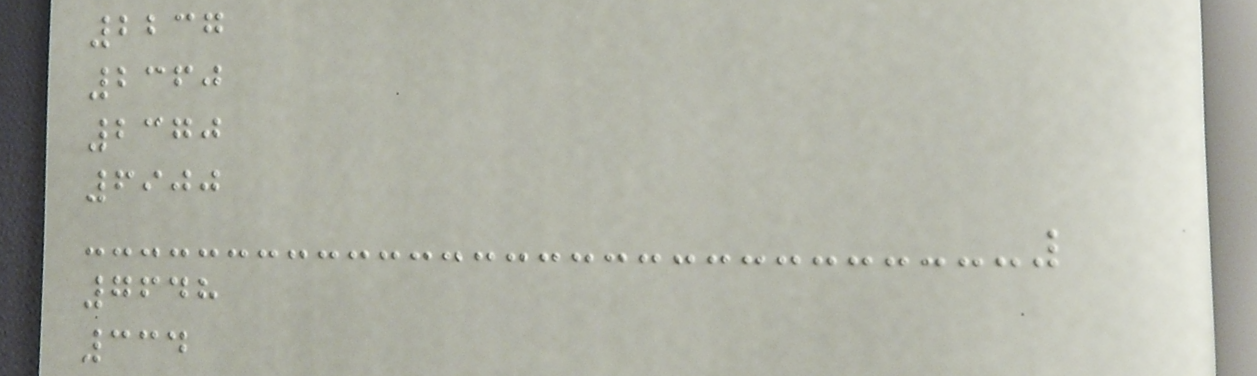2237
2360
2370
6900
7648
334
